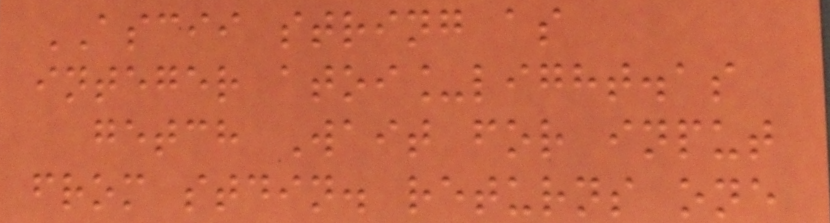ASCII string as
integer atoi_light.as
getch Wait for input
from stdin. returns one
